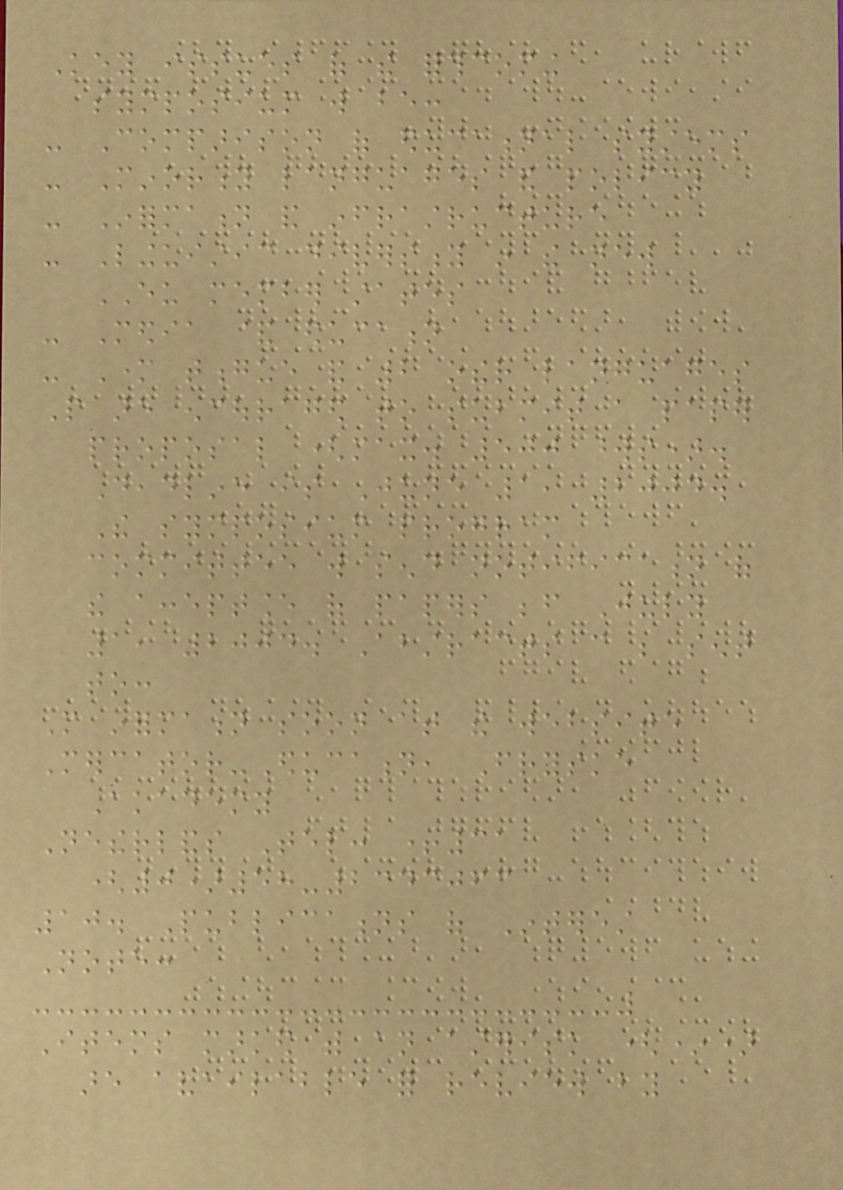Key issues of the forthcoming
symposium will be:
- Comparison of educational systems
- Minority languages and policy
- Information and infrastructure
- Linguistic diversity in the new
EU member states
- Media & education
- Mother tongue and 2 other languages
People are encouraged to submit a paper
proposal (max. 500 words).
Deadline is June 1, 2004.
The symposium program
committee will send notification of
the acceptance of papers before July
1, 2004. Abstracts can be sent
to:
More information soon at the website
Mercator-Education, Fryske
Akademy
Netherlands Tel: +31
(0)58-2343063
10. Publications of Interest
Note:
Items marked with an asterisk (*)
are available for review by
